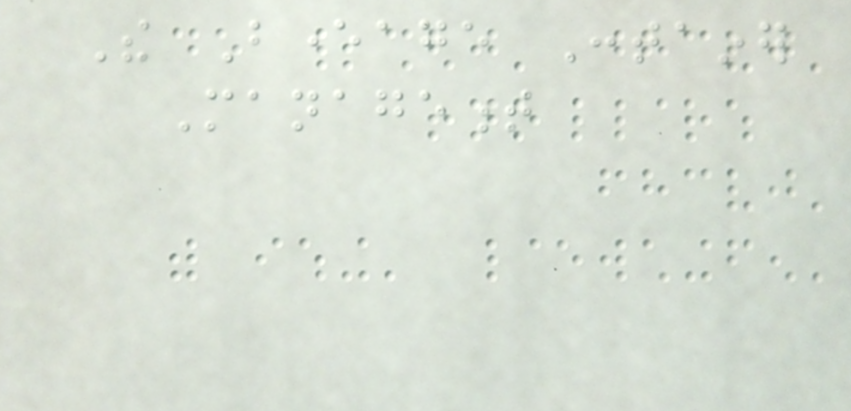The Beverage Container
Management
